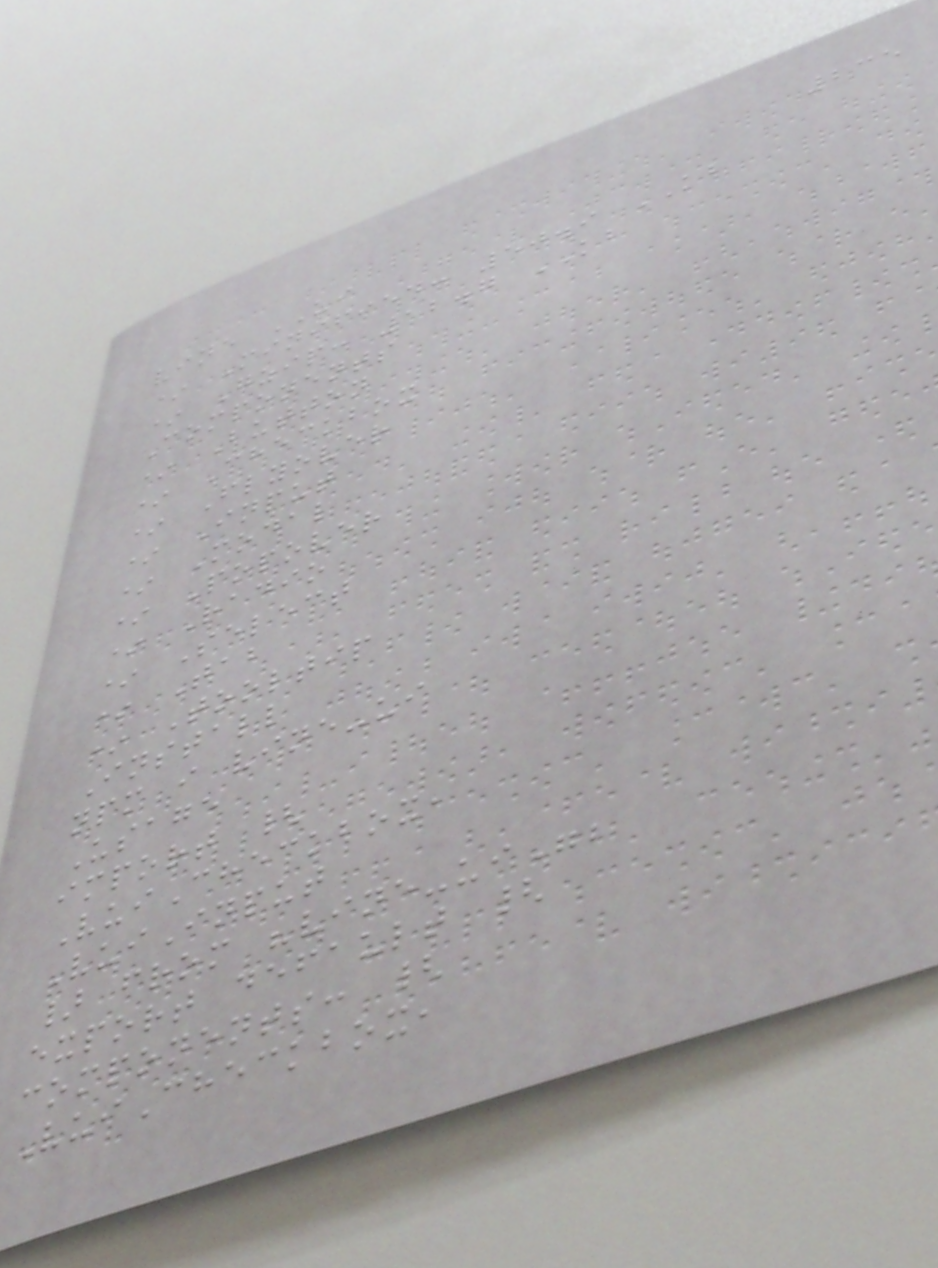235
vine UI
* Minified: 50.9 KB
* Gzip: 12.7 KB
Components
* Button
* Checkbox
* Flyover
* Input
* Modal
* Popover
* Radio
* Select
* Tab
* Tooltip
Install
npm i vine-ui
Usage
import {
VuiCheckbox,
VuiInput
} from "vine-ui";
export default {
components: {
VuiCheckbox,
